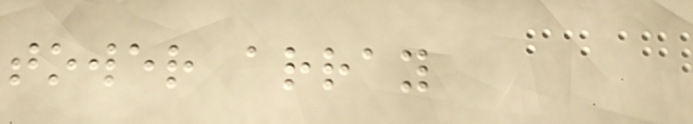tower array
